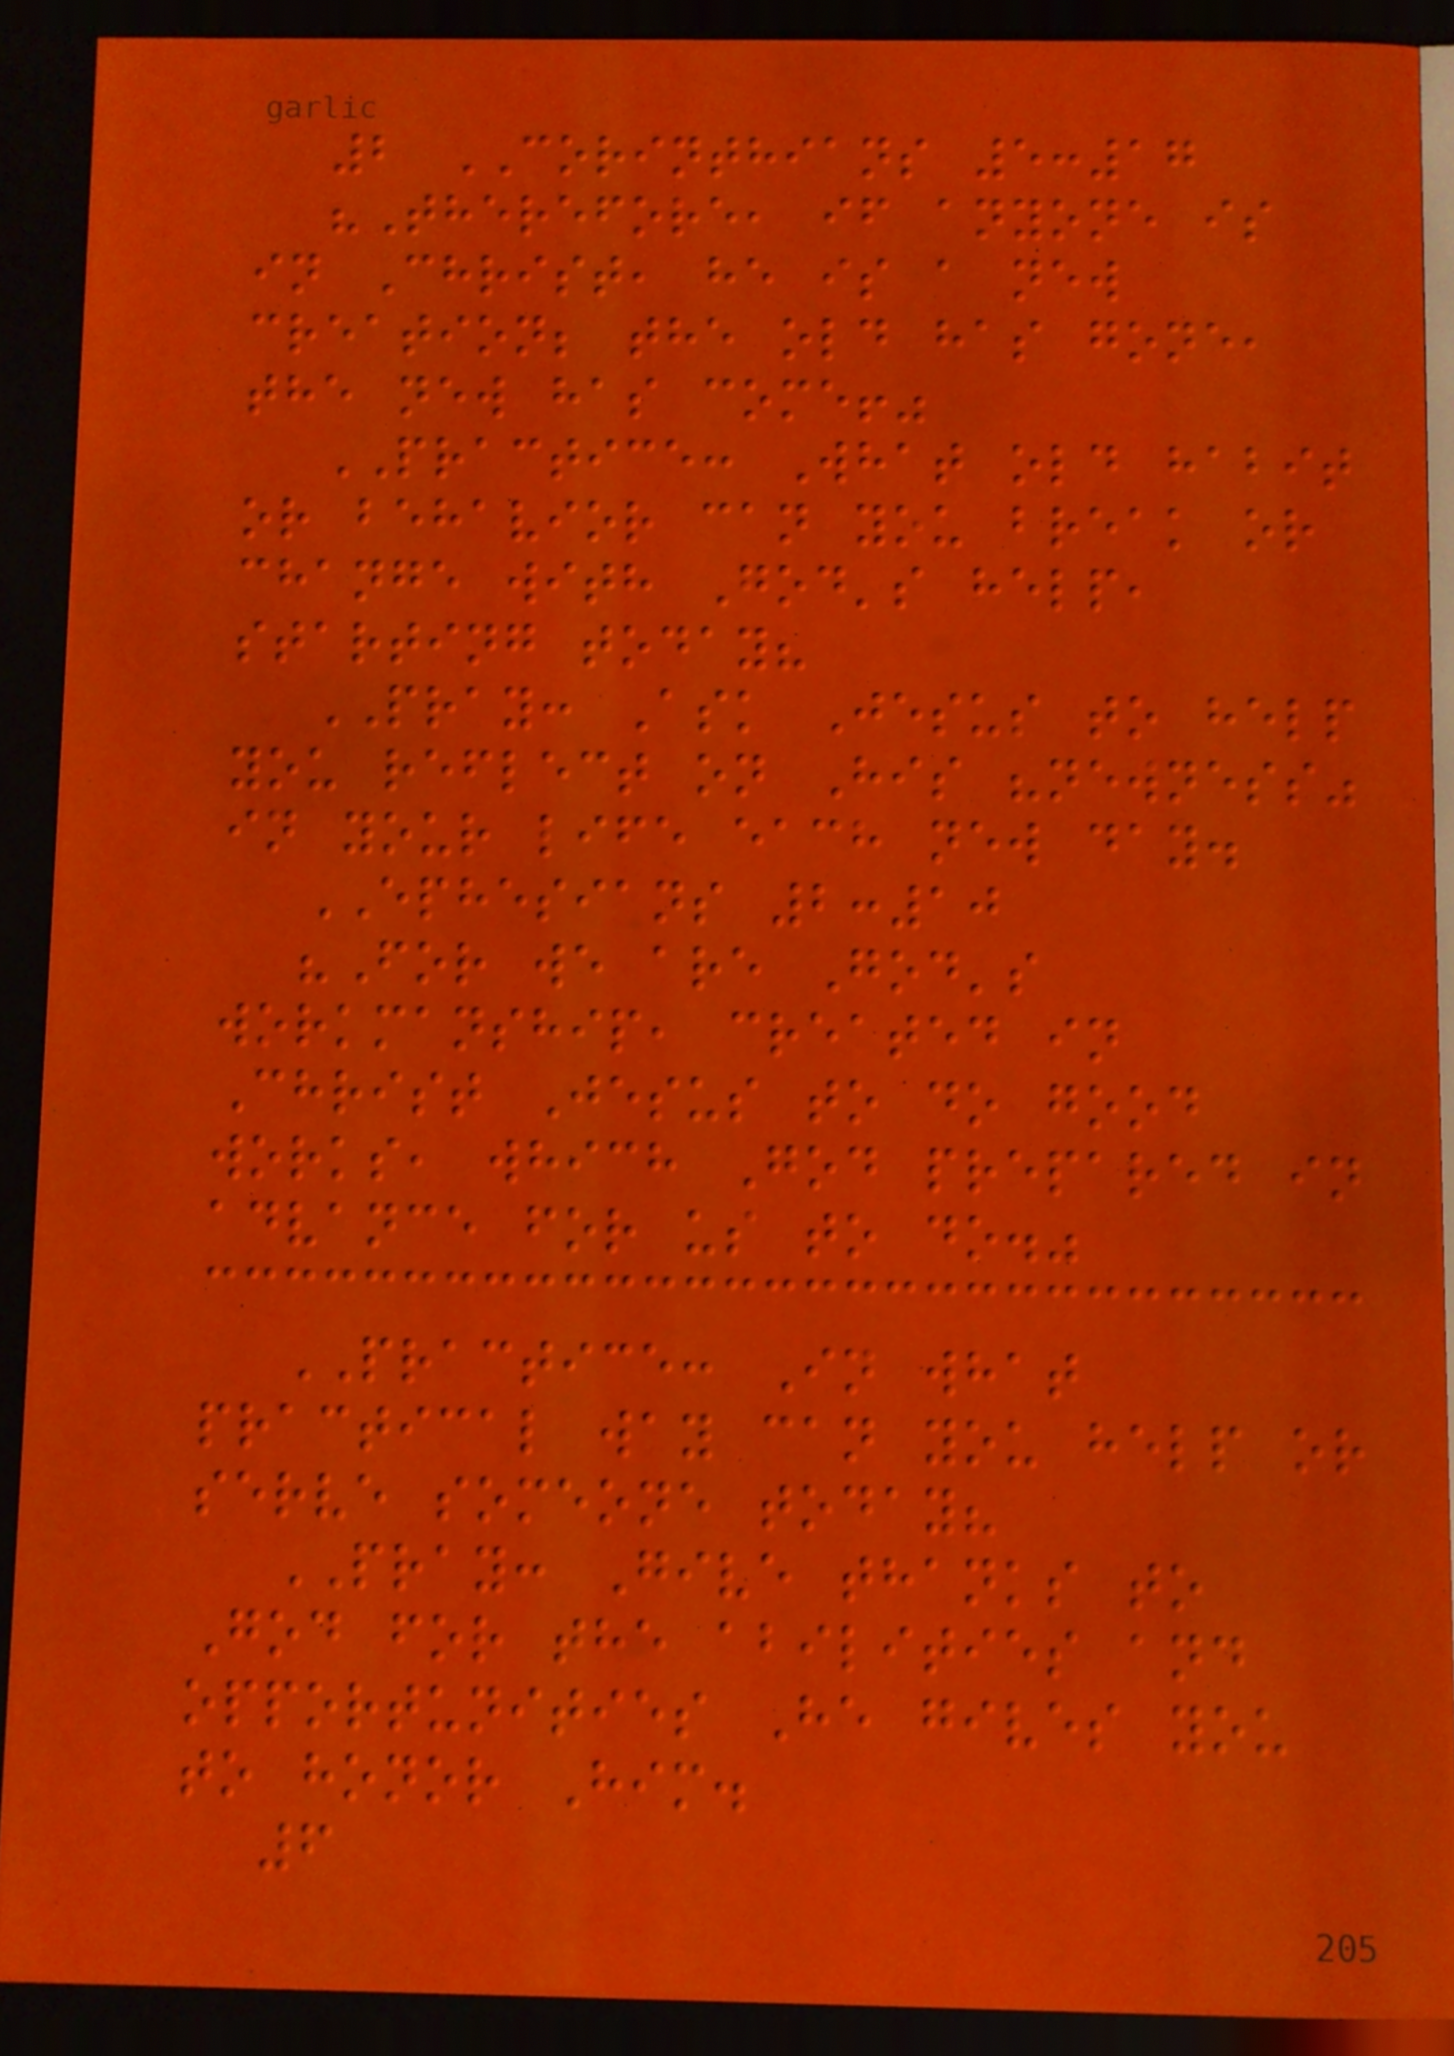2 CORINTHIANS 5:17
"Therefore, if anyone is
in Christ, he is a new
creation; the old has gone,
the new has come!"
PRACTICE: What old habit
or behavior can you break or
change with God's help,
starting today?
PRAY: Ask Jesus to help
you reflect on His "newness"
in your life each new day.
EPHESIANS 2:10
"For we are God's
workmanship, created in
Christ Jesus to do good
works, which God prepared in
advance for us to do."
PRACTICE: In what
practical way can you help or
serve someone today?
PRAY: Give thanks to
God for the abilities and
opportunities He gives you
to honor Him.
6
